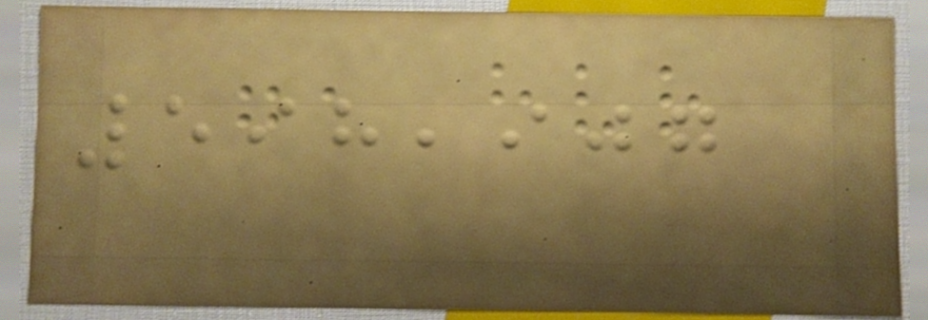598,907
